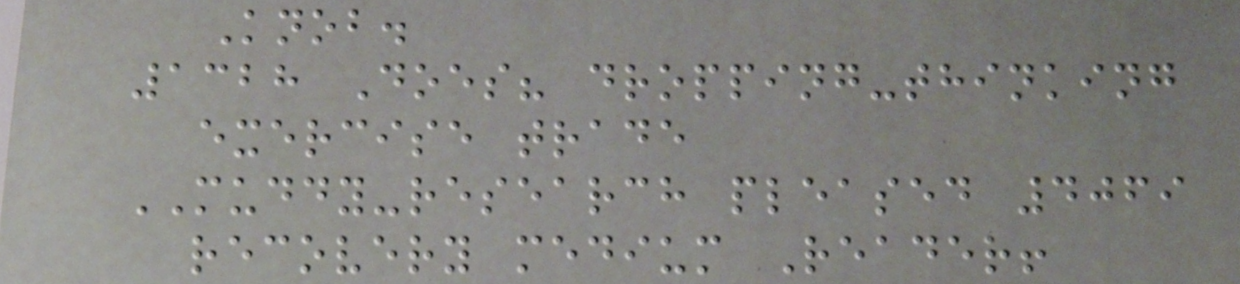Knob.
1328 Does? dropping-thinking
exercise trade
MUDDY-research pleased 4069
recovery medium Reader!
